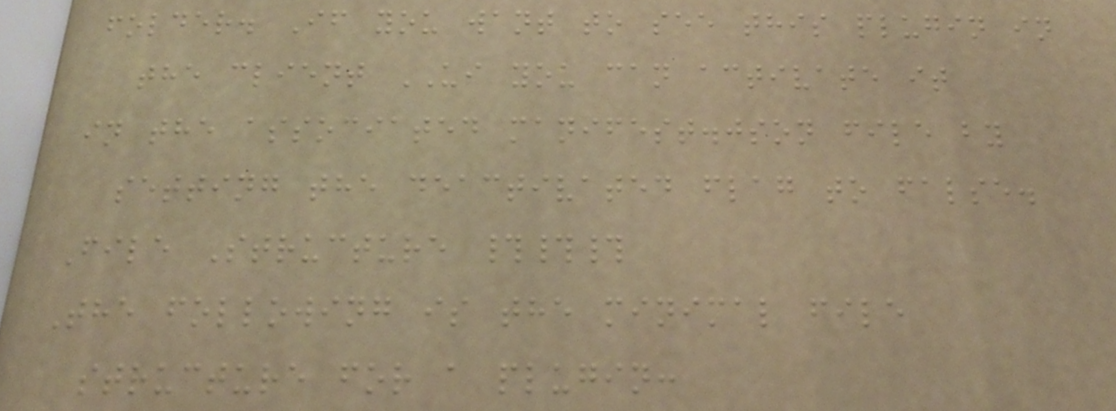folder. If you want to see this plugin in
the client UI you can activate it
in the associated manifest.json file by
setting the deactivated flag to false.
File Structure ###
The following is the minimal file
structure for a plugin:
